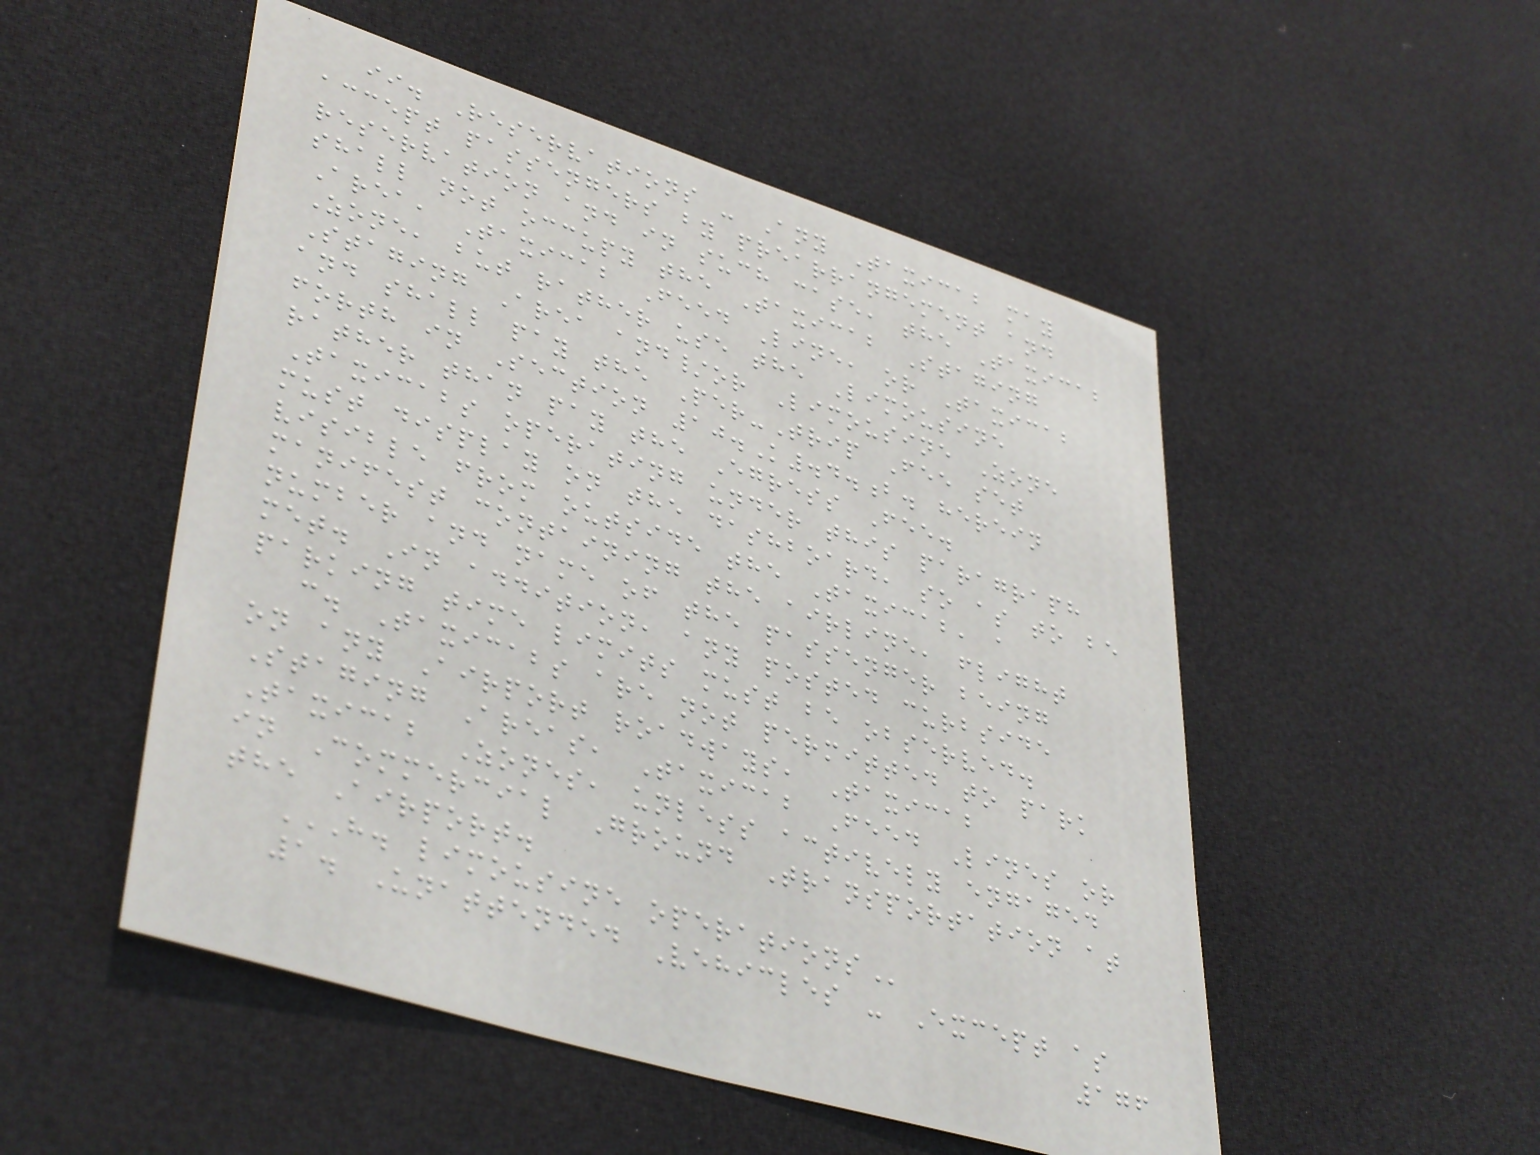ii. Reservations - Any Taxicab may
accept passengers by prearrangement and
reservation and in such case, the Taxicab
shall not occupy the Taxicab Staging
Area, Taxicab Feed Line, or Taxicab
Zone, but rather use the Limousine
Staging Area and/or Limousine Zone
and shall pay the Per-Trip Fee set
forth in Section 10.K.4.b. herein
rather than pay the Egress Fee.
Taxicabs operating under this paragraph
must display on the dashboard, so as to be
visible from outside the Taxicab, a
manifest containing the airline, flight
number and name of the passenger being
met. In addition, any posted curbside
parking time limits must be observed.
c. Taxicabs are not permitted to park
on any Airport roadways, Taxicab
Staging Areas, Taxicab Feed Lines or
Taxicab Zones, unless actively engaged
in Commercial Ground Transportation at
the Airport.
H. LIMOUSINE OPERATIONS
1. Unattended Vehicles - Except as
176
